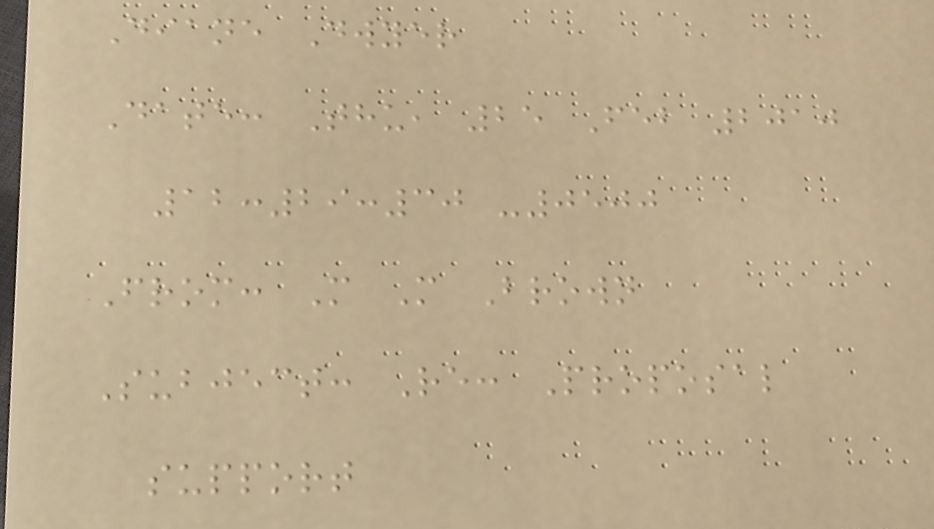Diane Dwyer
Date: Thu, 25 Feb 2010
12:29:30 -0500
From: M M Brown
Subject: Re: Proposal
support
